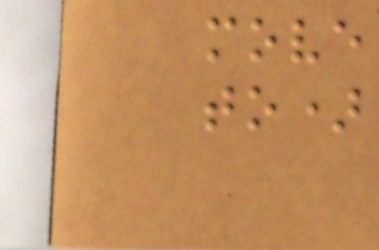move
to)
